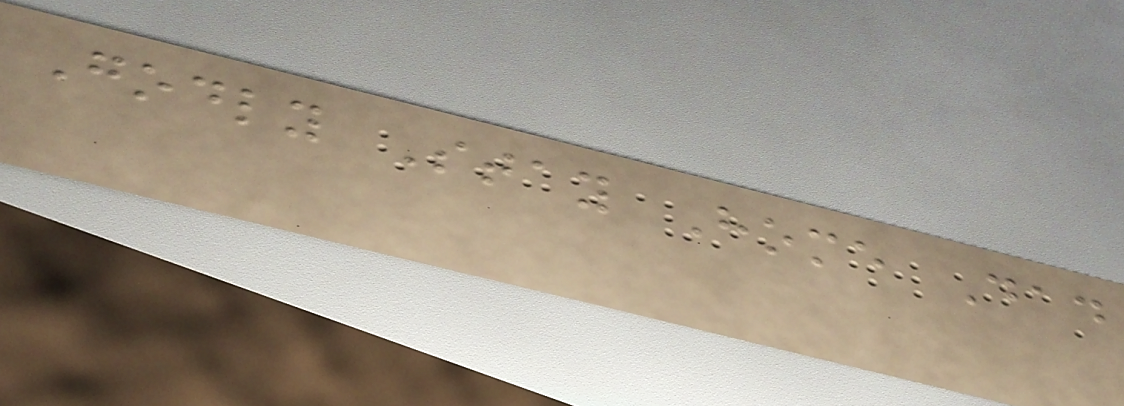Godly Stay Home Dad
